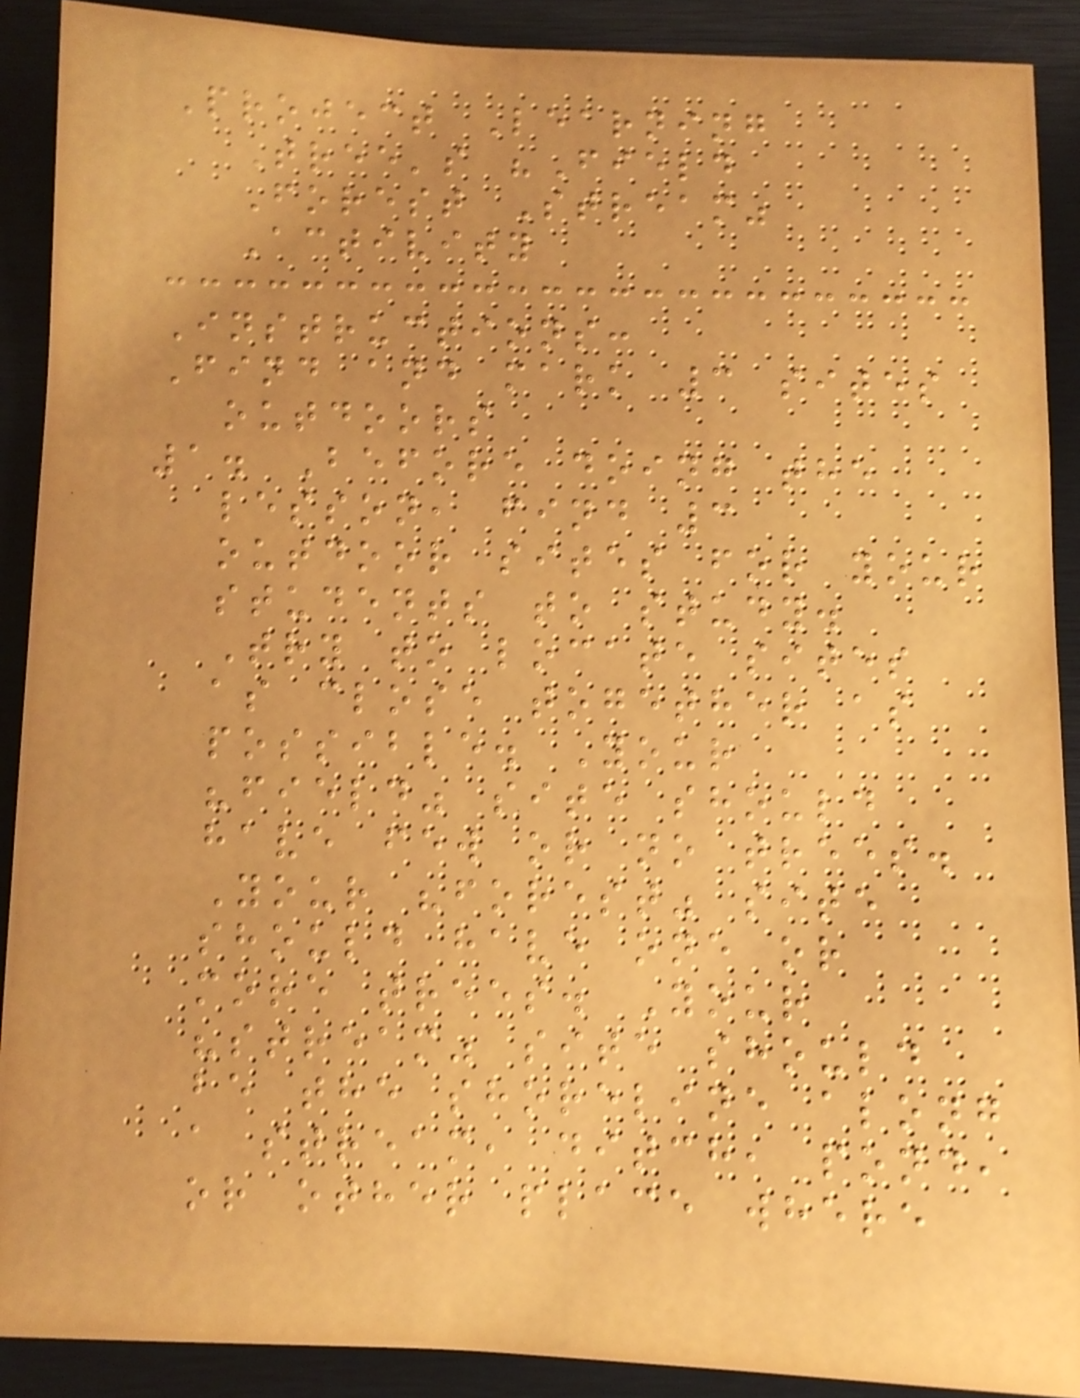Project Learning
Tree's "Field
Forest Stream"
Activity
Instructions:
Find and mark 3 sites
outdoors
1. Before doing the
lesson, find 3
outdoor sites for your
students to study.
Try to locate sites
as close together as
possible. Your
"field" site should
have few or no trees.
Your "forest" site
should have one or
more trees. Your
"stream" site should
be the shoreline along
a stream, ditch, pond,
or other place where
